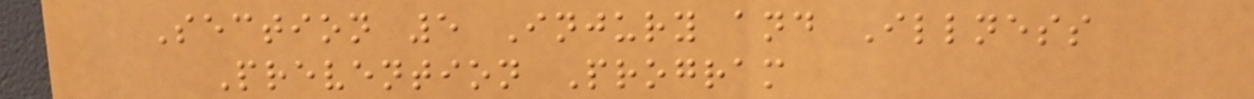Section 5 Injury and Illness
Prevention Program
